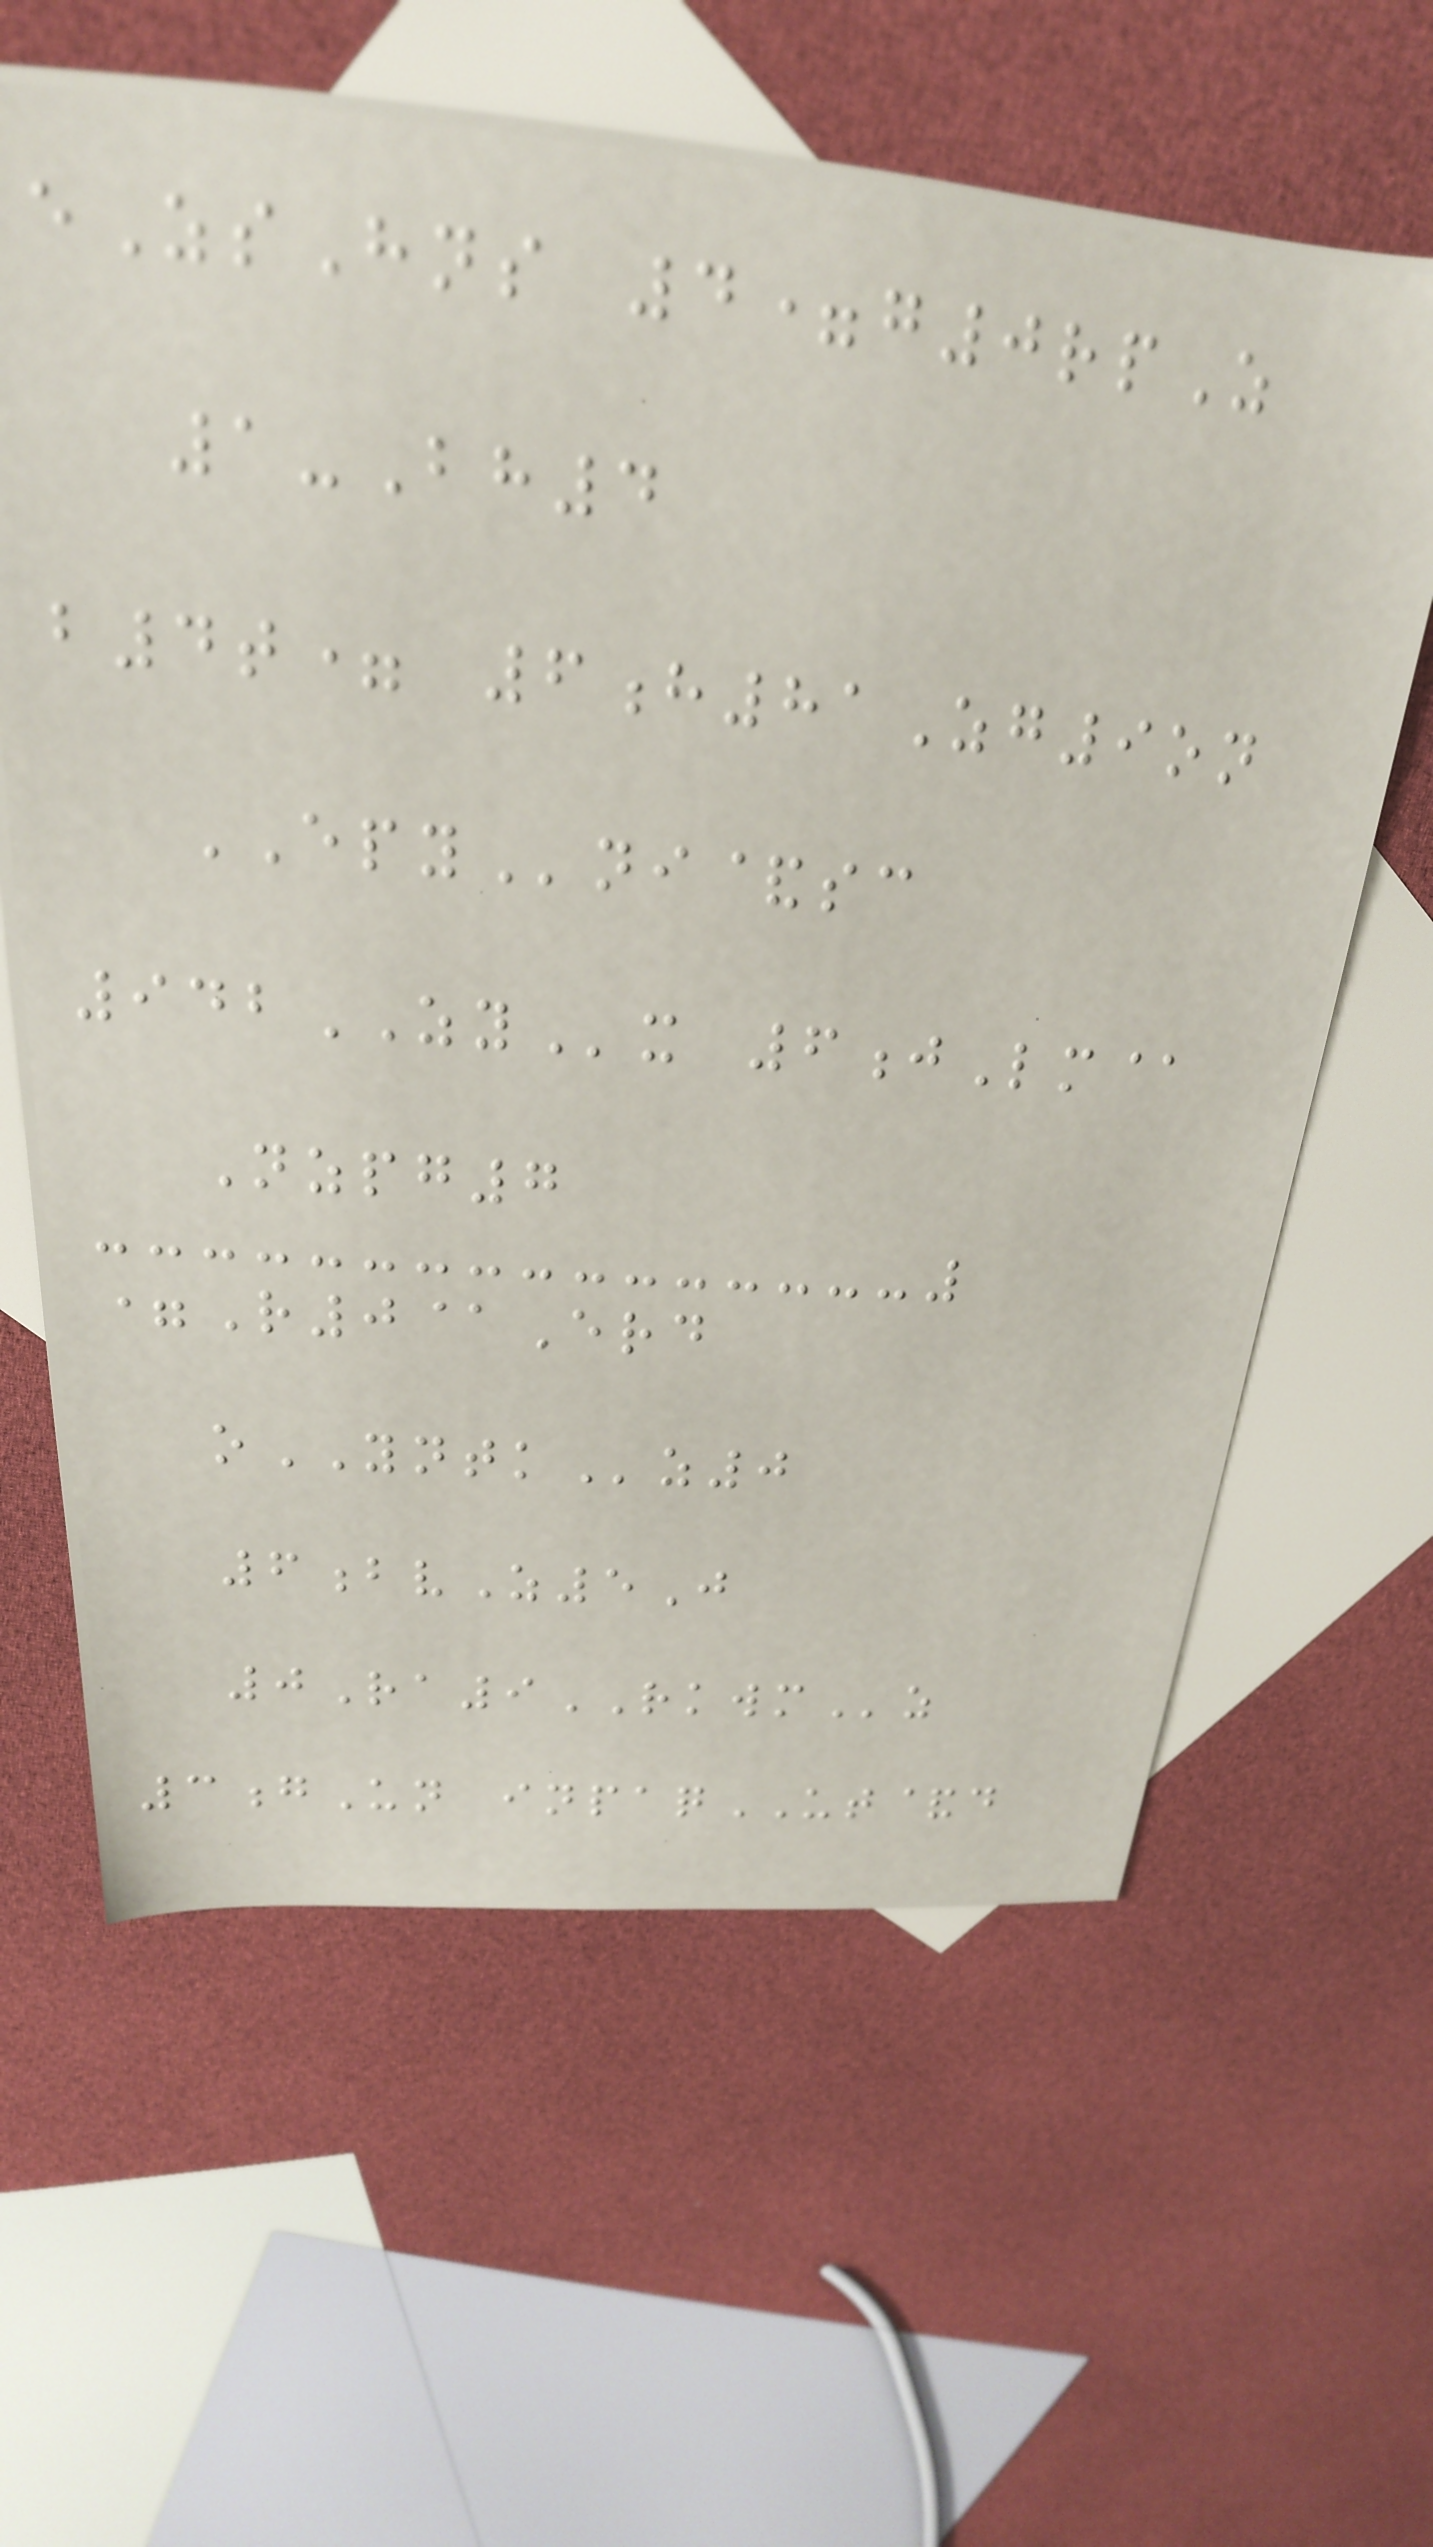eZsHns 4=g0rpZ
1-Bh4
b4t= 6h81Zg9on
EPYni&sc
942ZYx 6jLm@
Nzpg7
=R0@Erd
oYNTKz0
6bvZ5J
0Ra9RKWMz
3gUn inpaqUT&d
